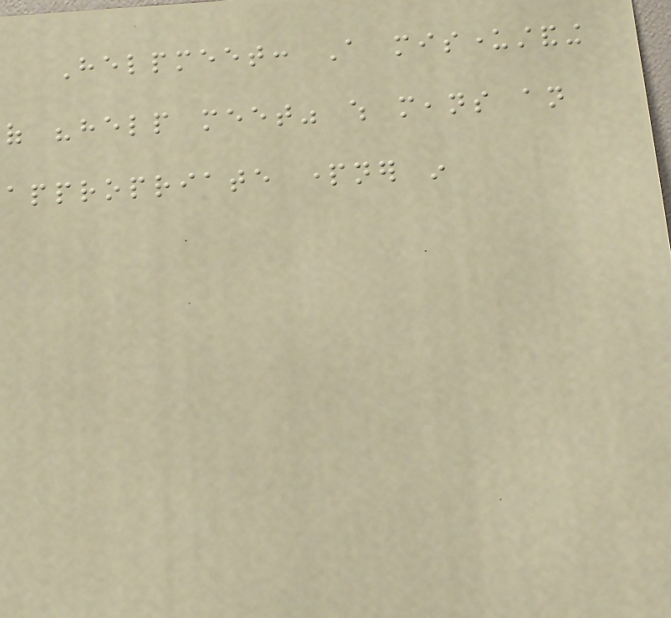Helpmeet: A misunderstanding
of "help meet" which means an
appropriate partner in
